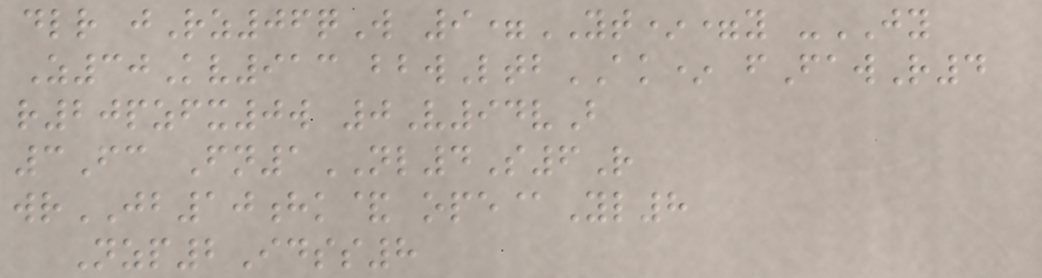dlr jRz06qW 9=YT*=y -JY
Z30Kv913 bbwLtbAK* fFawR4
r20pzfx0w 0V94vB
3Fc Fn1NL4S6R
wrJB10hk& ope@Yl8
Nzp2Idss8
